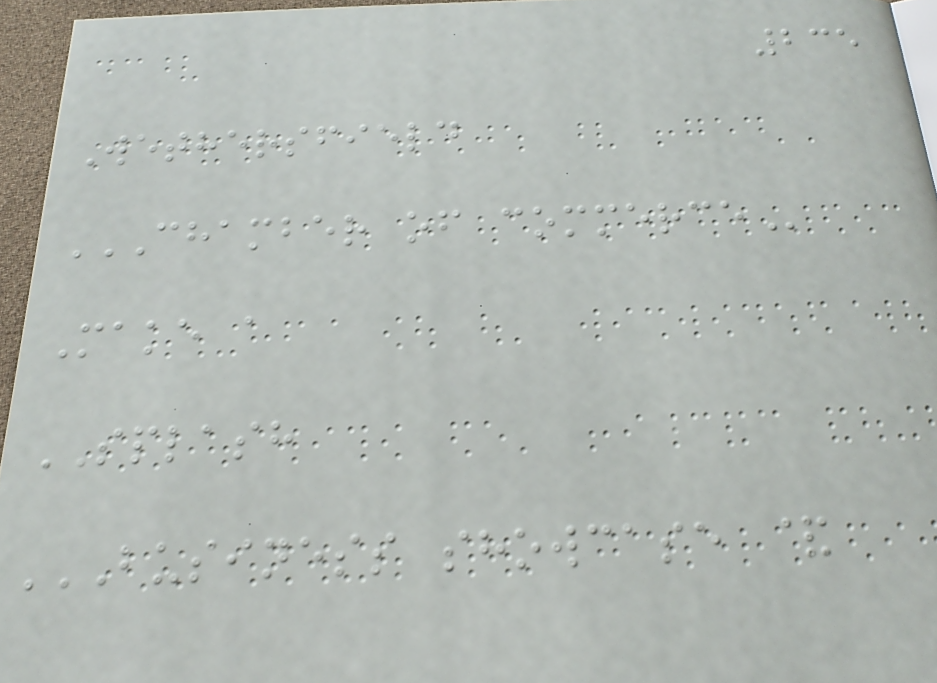235
Wethersfield
CHAMBER OF COMMERCE
Make a
SPLASH
BUSINESS SHOWCASE &
